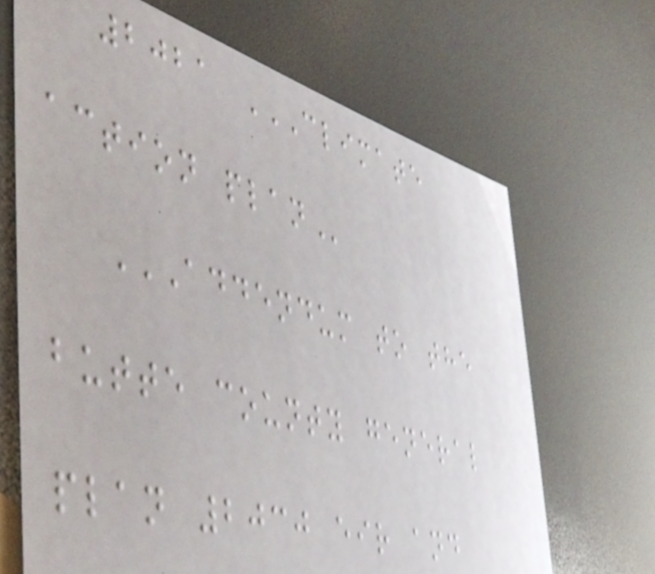2021 CLIMATE
ACTION PLAN
ADDENDUM TO THE
BUTTE COUNTY GENERAL
PLAN 2030 EIR AND
